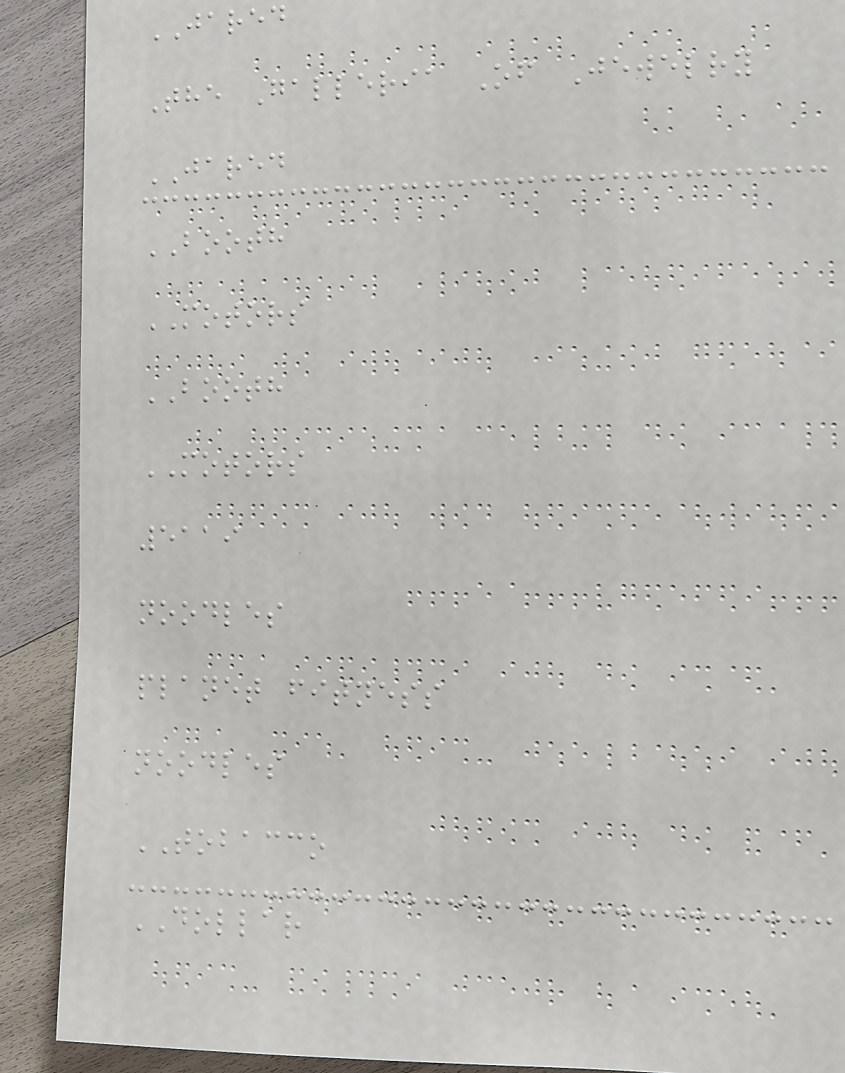JARED
The Galleria Of Jewelry
JARED
BOOTH
MOTORS
BOOTH
MOTORS
5119
noodles
planet fitness
noodles
TOBACCO
DOLLAR
